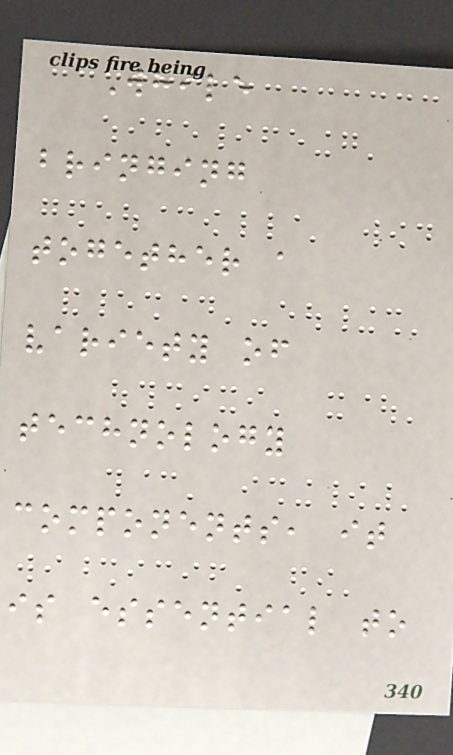While
bringing
together a
variety of
technology
components, it
is essential to
